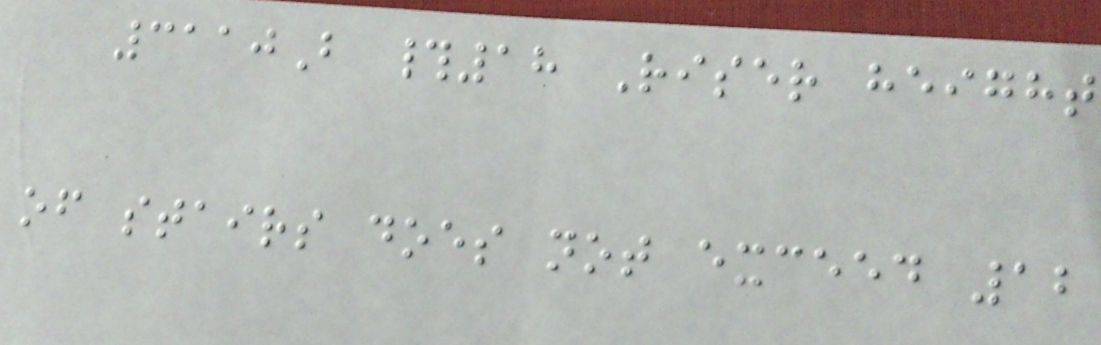3110B #18 Riser height
of stairs does not exceed 12
